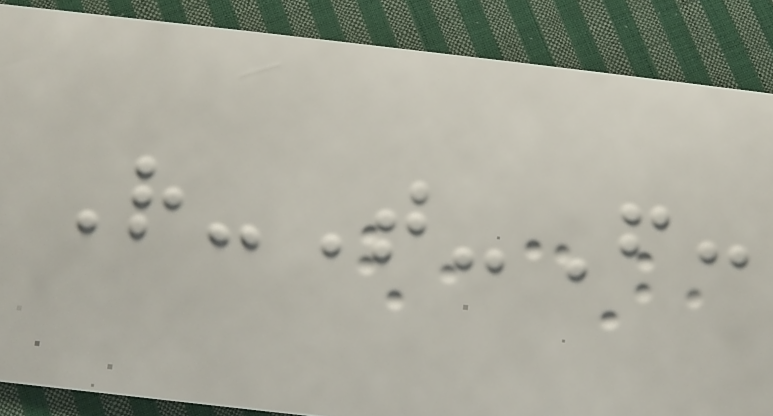R-T-F:
